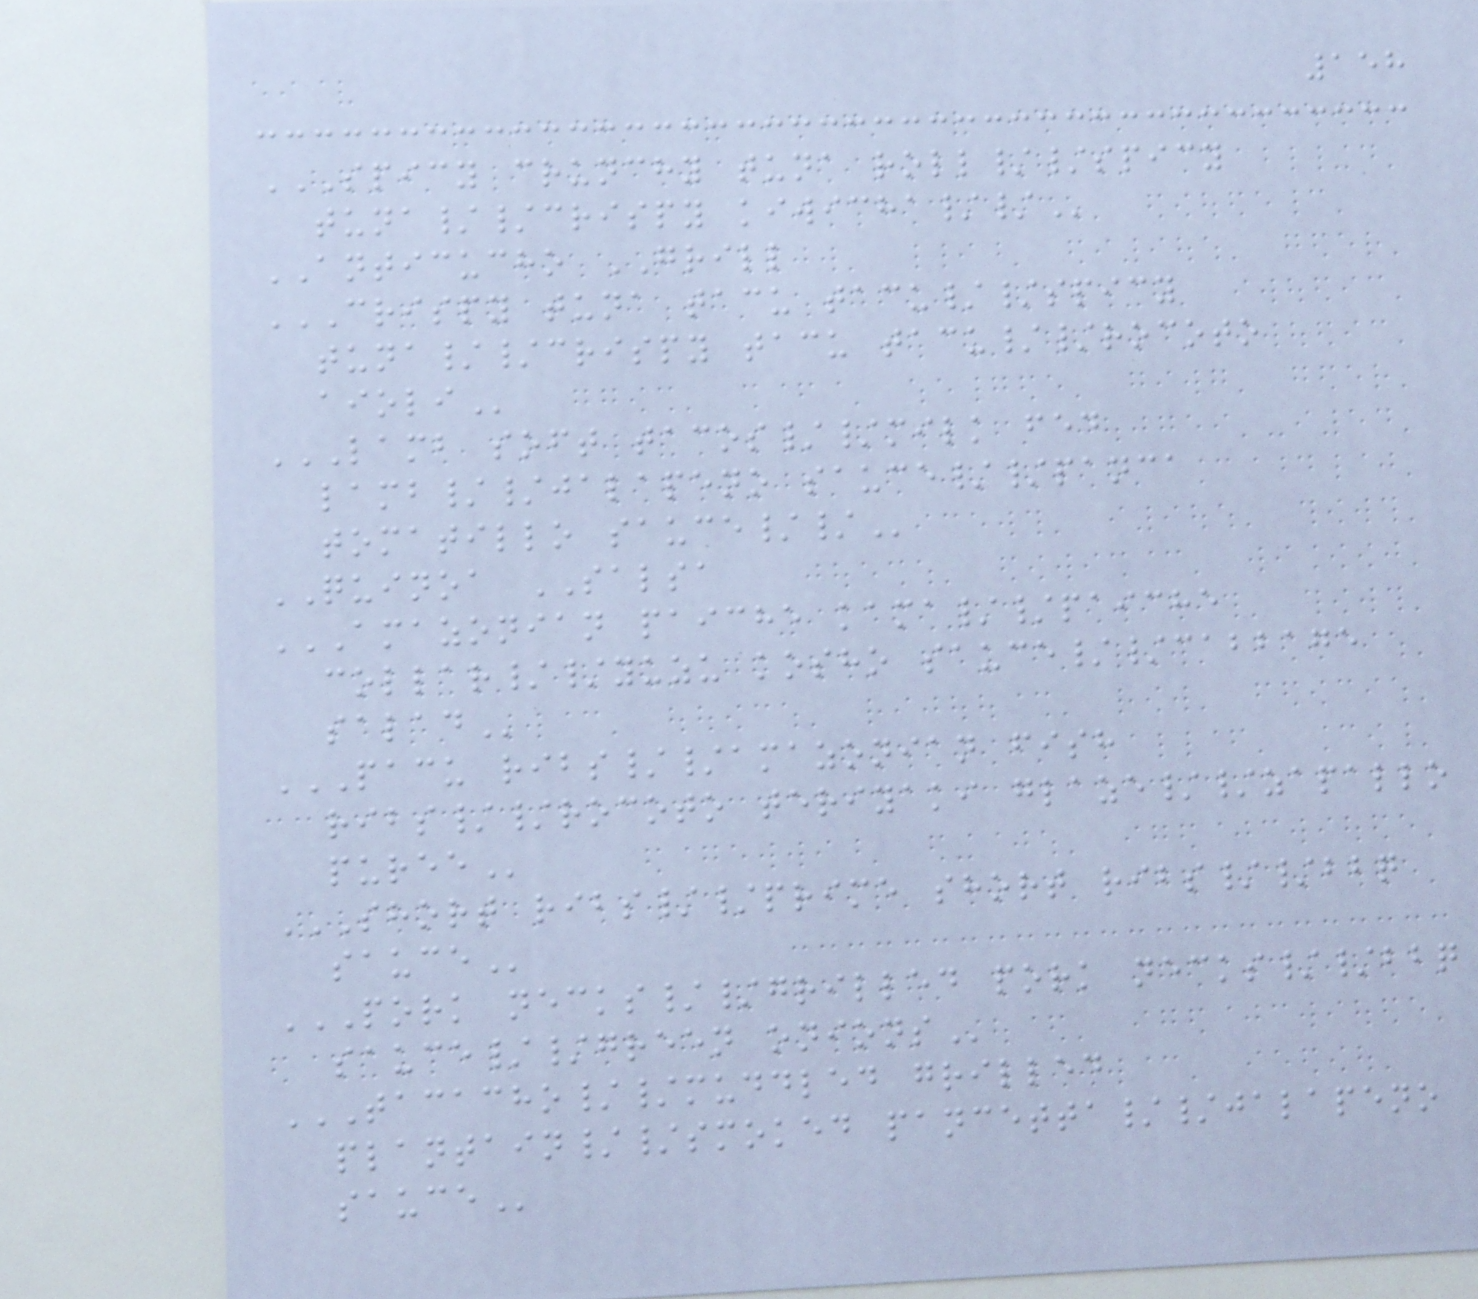158
SPICY CRUNCHY TUNA ROLL//SPICY
TUNA//CRISPY KIWICHA//
ANTICUCHO GRILL
CRISPY TUNA TACU TACU//SPICY
TUNA//CRISPY TACU TACU//ROCOTO
AIOLI
LAMB SOFT TACOS//MILK FED
LAMB//JALAPENO SAUCE//PANCA
TOMATILLO SAUCE//
QUINOA SALSA
AMAZONIAN PAICHE KAMA//PAICHE
COLLAR//YUZU KOSHO SAUCE//CABBAGE
SALAD
PACU RIBS//AMAZONIAN FISH
RIBS//ROCOTO TERIYAKI GLAZE//ZAPALLO
PUREE
SHORT RIBS//PRIME SHORT RIBS//BBQ
SAUCE
PORK NECKS//GRILLED PORK NECKS//BBQ
SAUCE//GREEN ONIONS
TACACHO//MUDDLED GRILLED
PLANTAIN//SMOKED PANCETTA//JALAPENO
SAUCE
